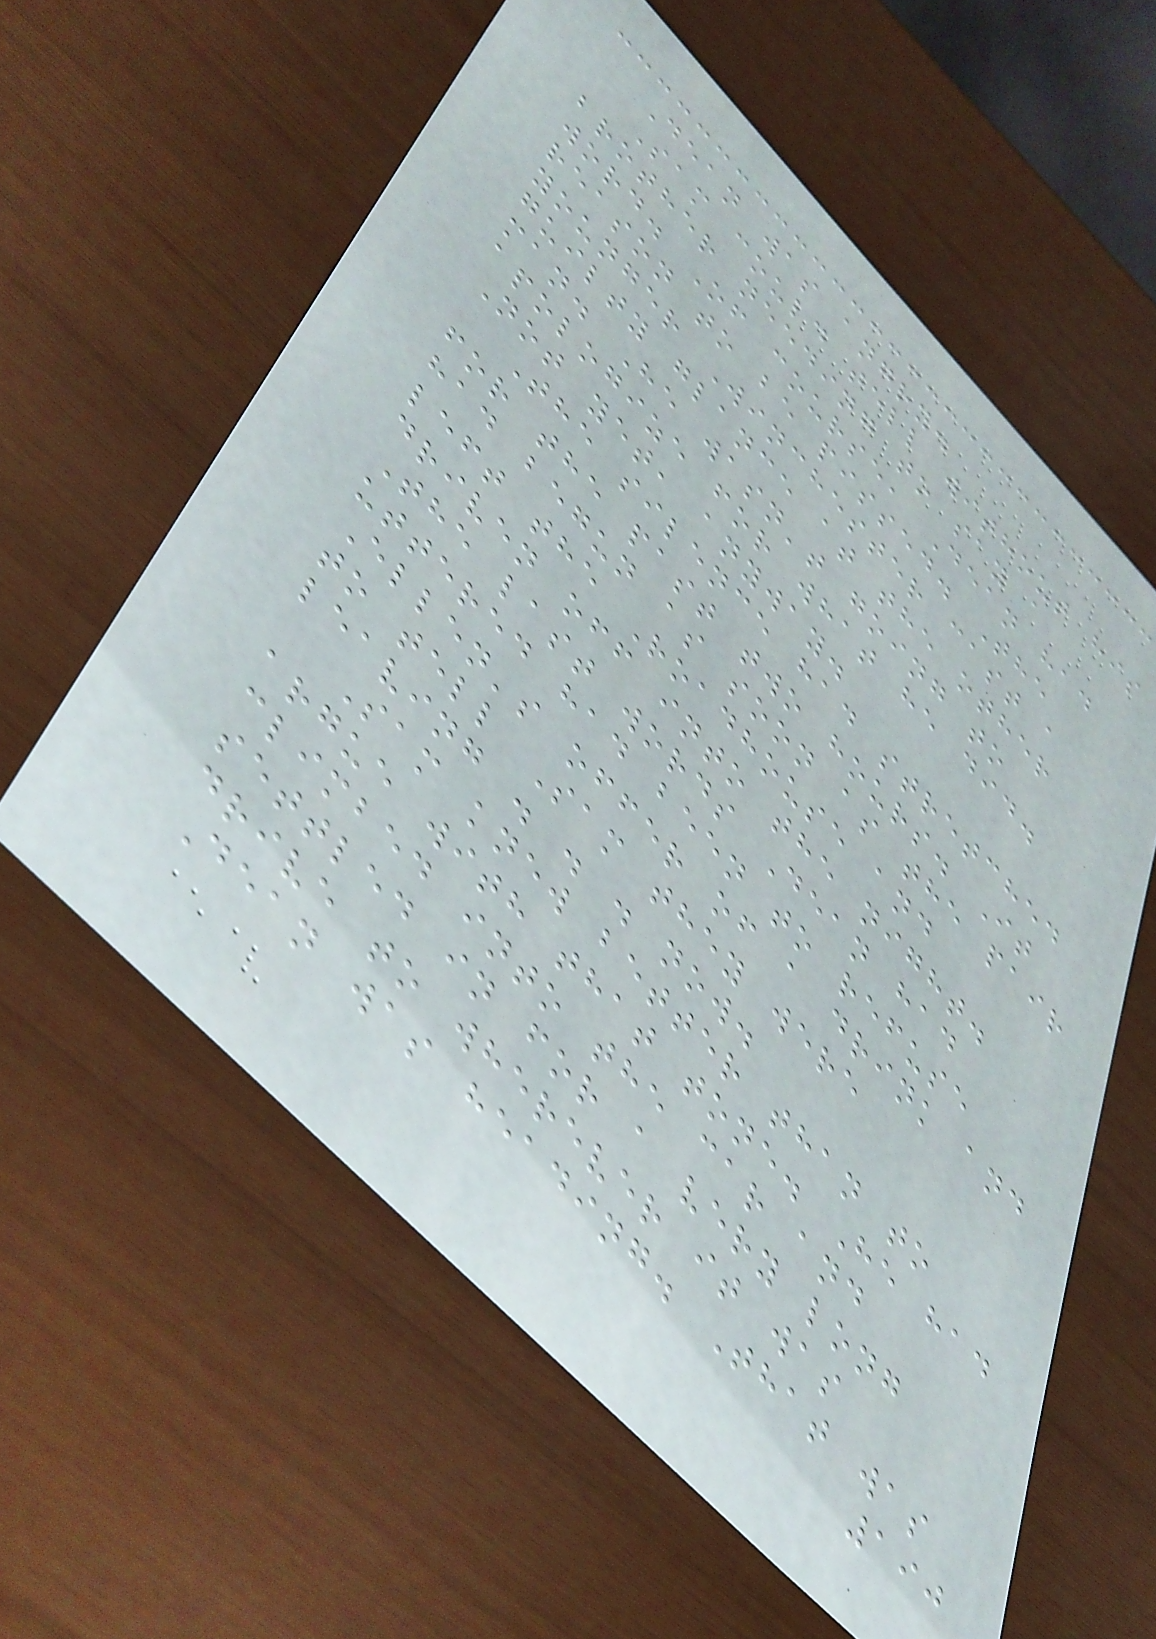Dean was angry.
Sam could tell without his
brother needing to say a
word. Of course, Dean had
reason to be pissed. The
younger Winchester cast a
guilty glance at the other
man. He wasn't going to
apologize for what he did.
Not yet, anyway.
The silence had stretched
for the past two hours. It
had begun as soon as the pair
left the Roadhouse and
driven off into the night.
The last words Dean had
uttered had been to refuse
Ellen's offer of a drink and
to tell Sam they were
leaving . . . now.
Sam knew better than to
argue with that tone. He had
climbed into the car and
settled in for a very long
drive to wherever it was
Dean was heading. That was
190
